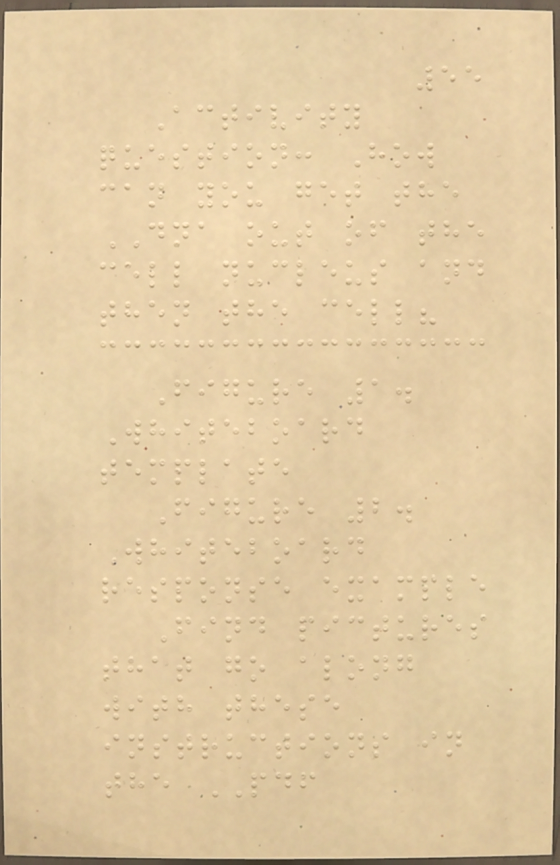55
Activity
question: How
can you get the
DNA out of the
cell nucleus and
then the cell?
Figure 1.
Whiteboard
template
Figure 2.
Whiteboard
response example
Find pictures
that go along
with these
instructions in
the PDF
